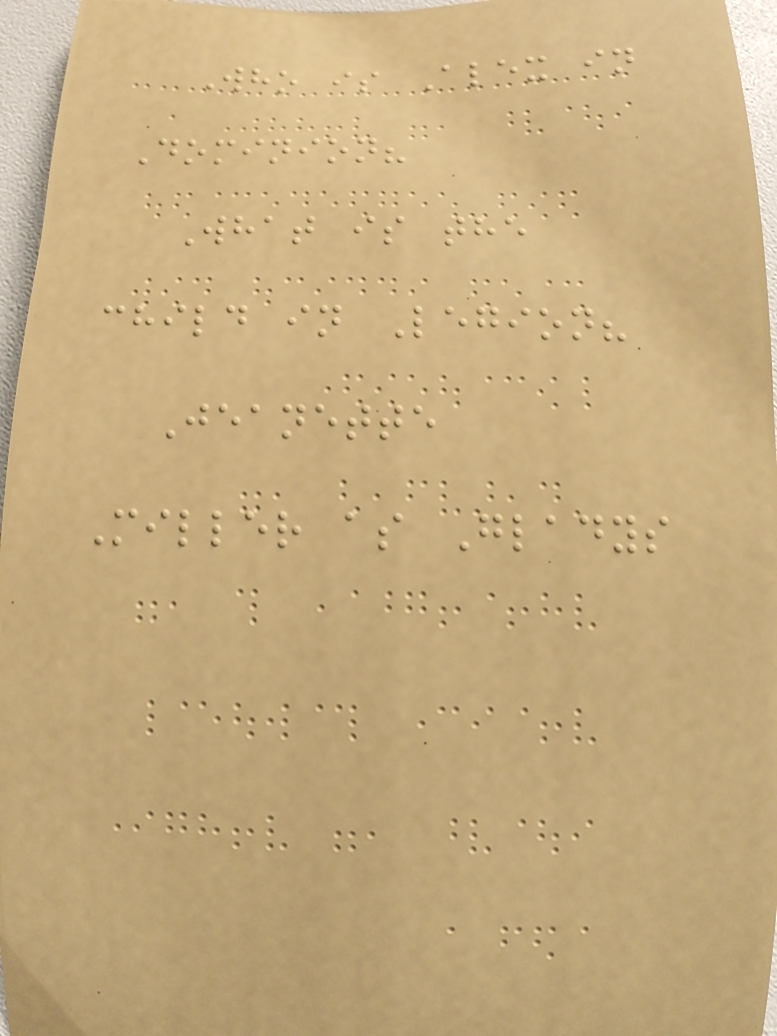Who is Alex in
Dominion?
What is the
child in Legion?
Jeanette
Miller as Gladys
